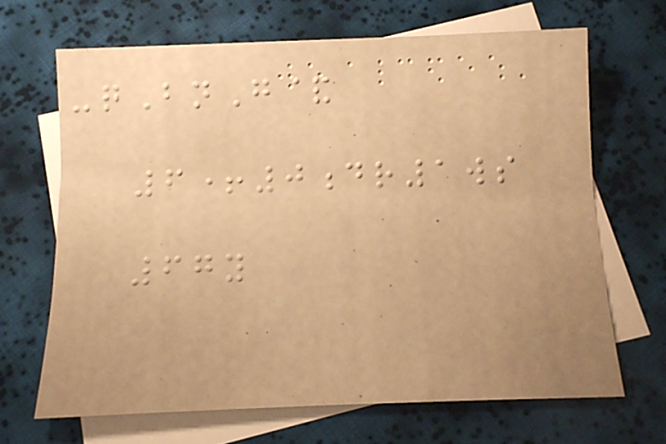-qBnG&
6+0dr1ws
67y
